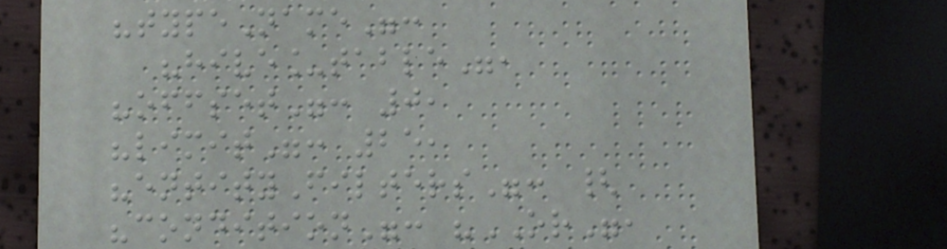"typeName":
"hive_table",
"offset": 0,
"limit": 25,
"entityFilters": {
"condition": "OR",
